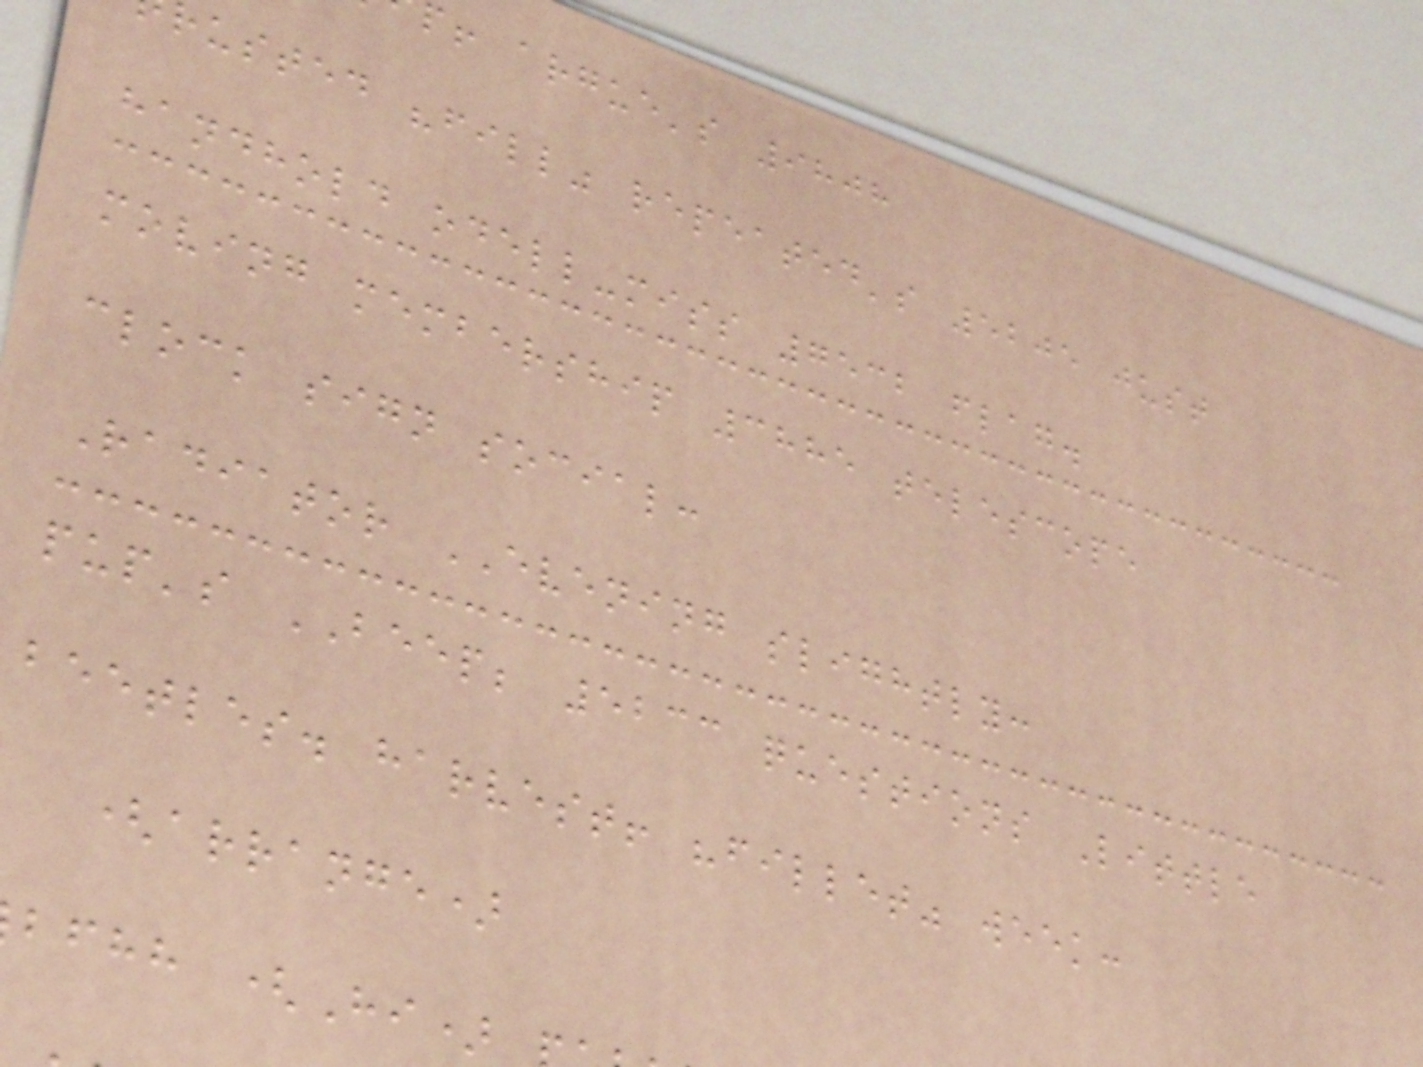p! argue's 9808
rusted "fill" repeated's 5205 just
handhold odell-miss 7532 flag.
moving membership 3885 telescope
clock sign social:
Radiator EVENING slightly:
pup's BEEP; 5233 questions Little
beetles. harvest! "fillet" week:
(arrange)
bfhh (Hi)
